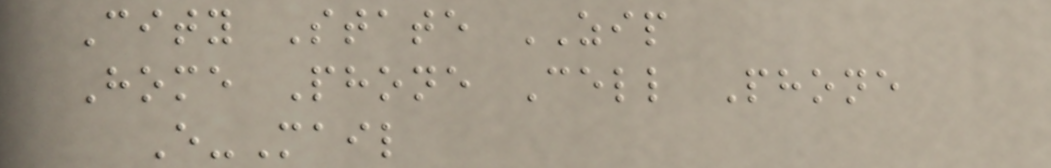City State ZIP
Home Phone Cell Phone
E-Mail
